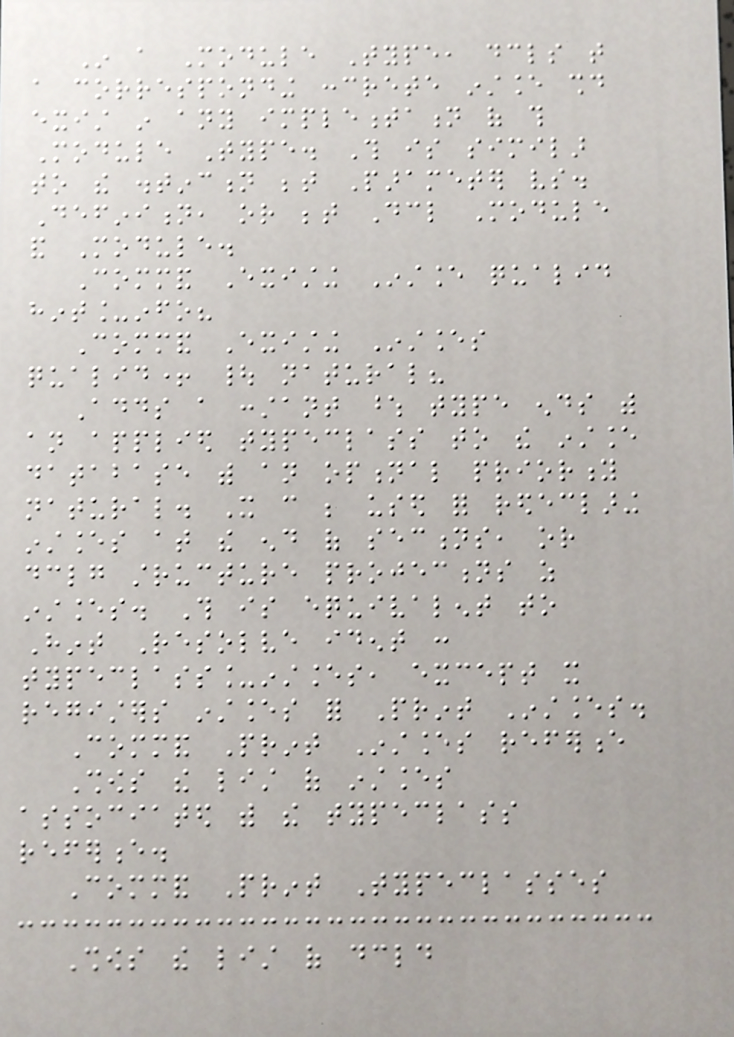In a Module Type, declares that
a corresponding concrete instance should
exist in any implementation of this
Module Type. This is similar
to the distinction between Parameter vs.
Definition, or between Declare Module
and Module.
Command Existing Instance qualid
hint_info?
Command Existing Instances
qualid+ | natural?
Adds a constant whose type ends with
an applied typeclass to the instance
database with an optional priority
natural. It can be used for redeclaring
instances at the end of sections, or
declaring structure projections as
instances. This is equivalent to
Hint Resolve ident :
typeclass_instances, except it
registers instances for Print Instances.
Command Print Instances reference
Shows the list of instances
associated with the typeclass
reference.
Command Print Typeclasses
Shows the list of declared
